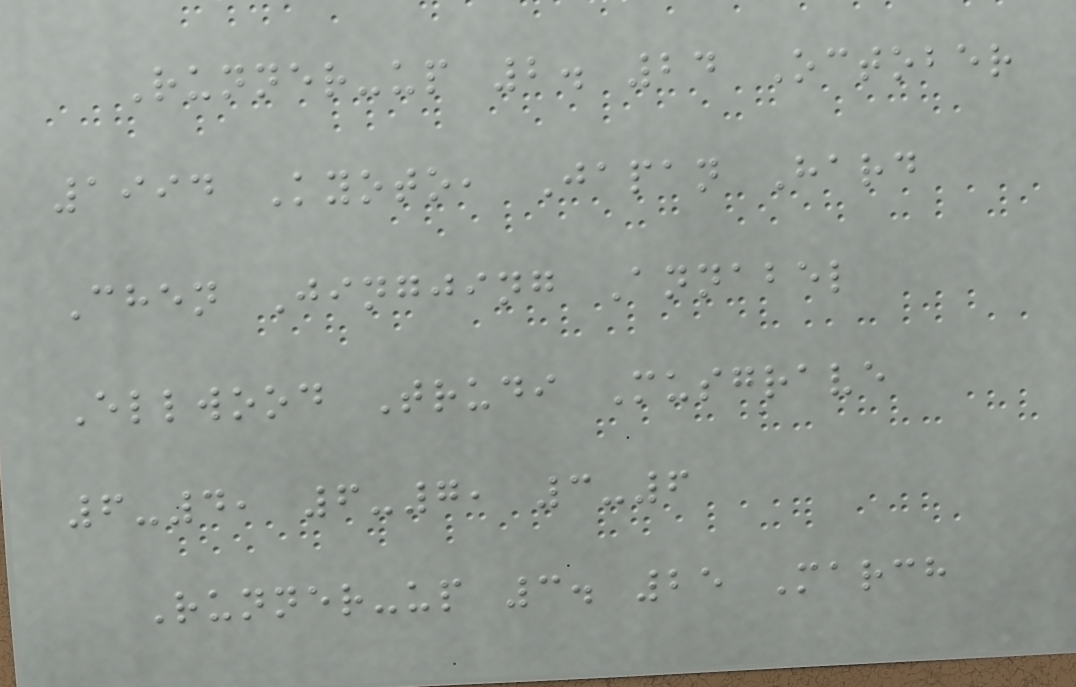Runner-up 2. 24 October
1994 Kyoto, Japan Hard
Chen Jingjing Annabel
Ellwood Trudi Musgrave
6-4, 6-7, 3-6
Runner-up 3. 25 March
